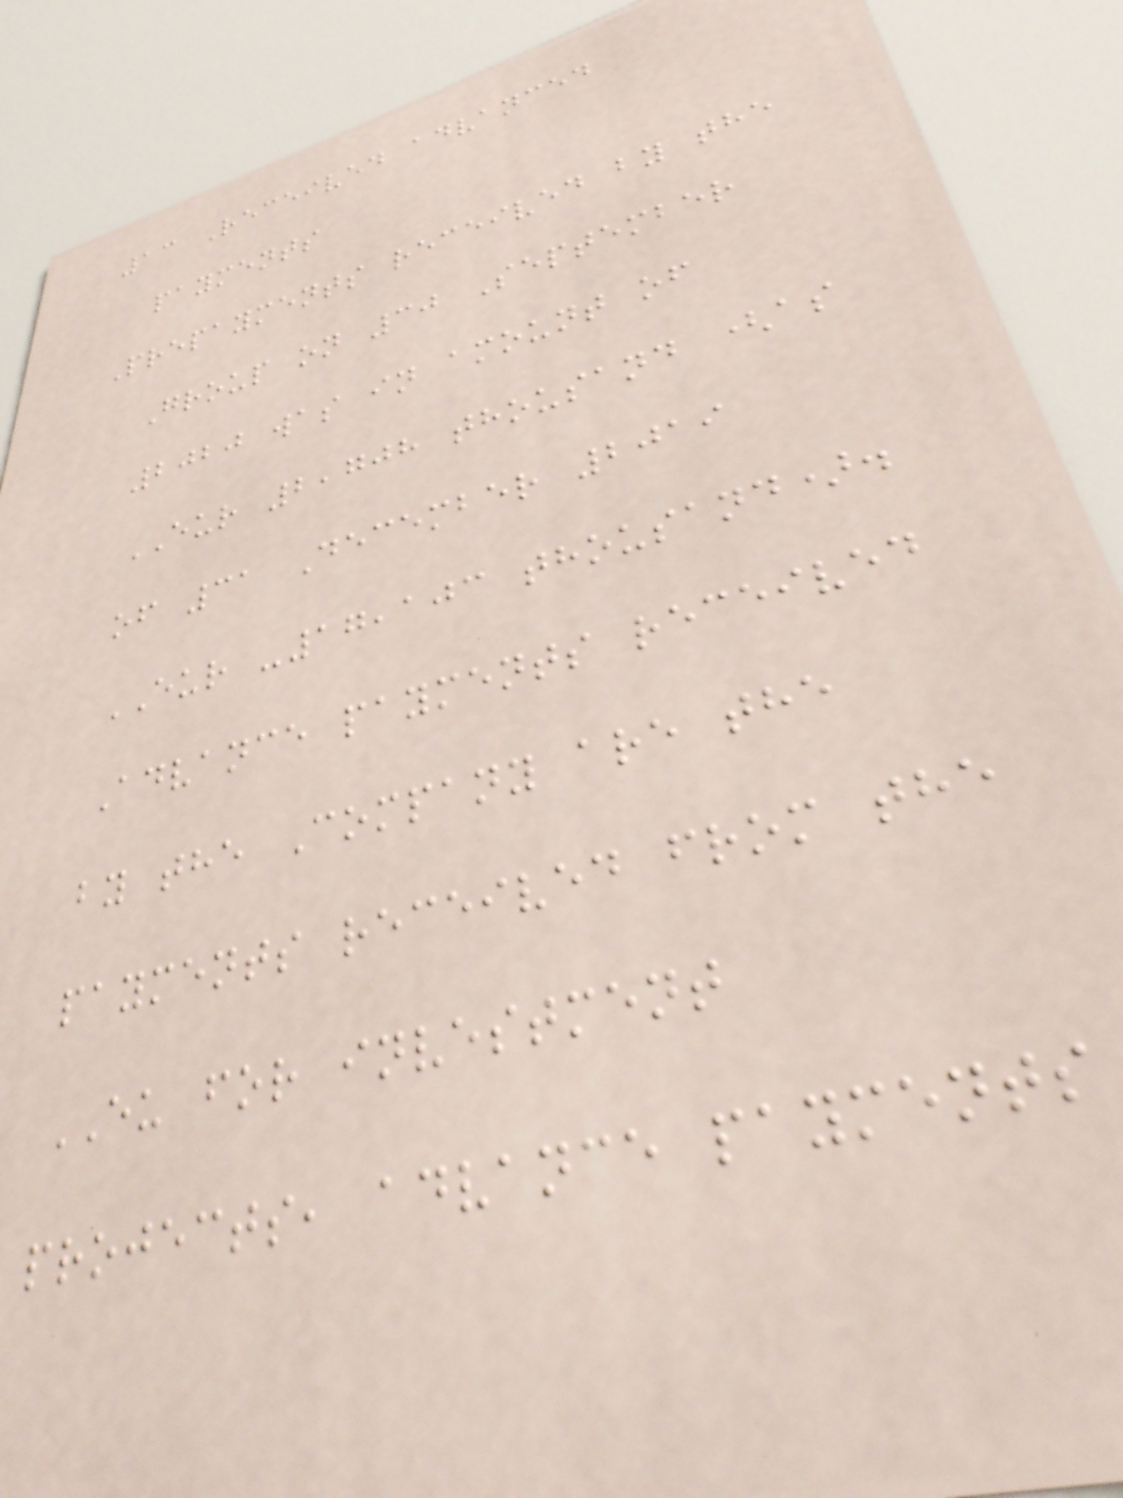13 Received advanced
payments
Prepayments received by the
Group on 30 September
2020 was in amount of
EUR 2,708 thousand (as
of 31 December 2019
EUR -17,103 thousand).
Advance payments received
by the Company are the
payments received from the
EU for investment
projects, advance payments
